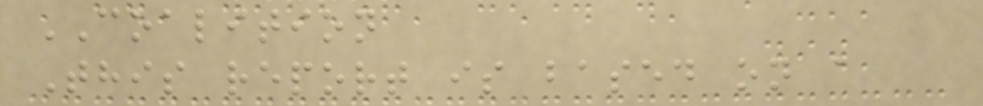COALITION
This report is based on a
